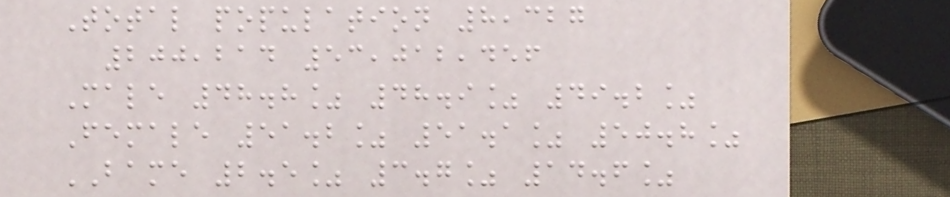Total population 8,327
200,214 53,012,456
Male 48.8% 48.9% 49.2%
Female 51.2% 51.1% 50.8%
BAME 2.5% 3.7% 14.6%
